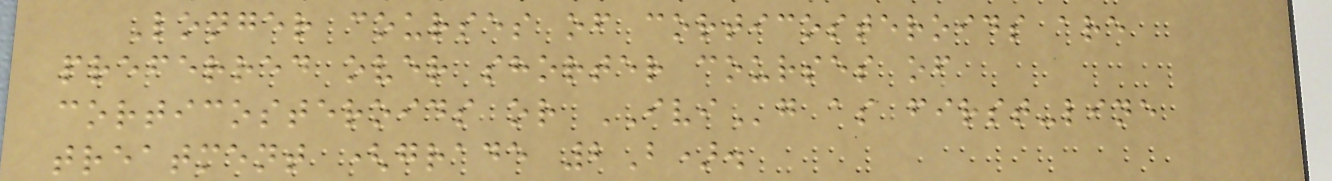Longer courses of corticosteroids are
preferred over shorter courses of
corticosteroids or IVIg as first-line
treatment (grade 2B).
